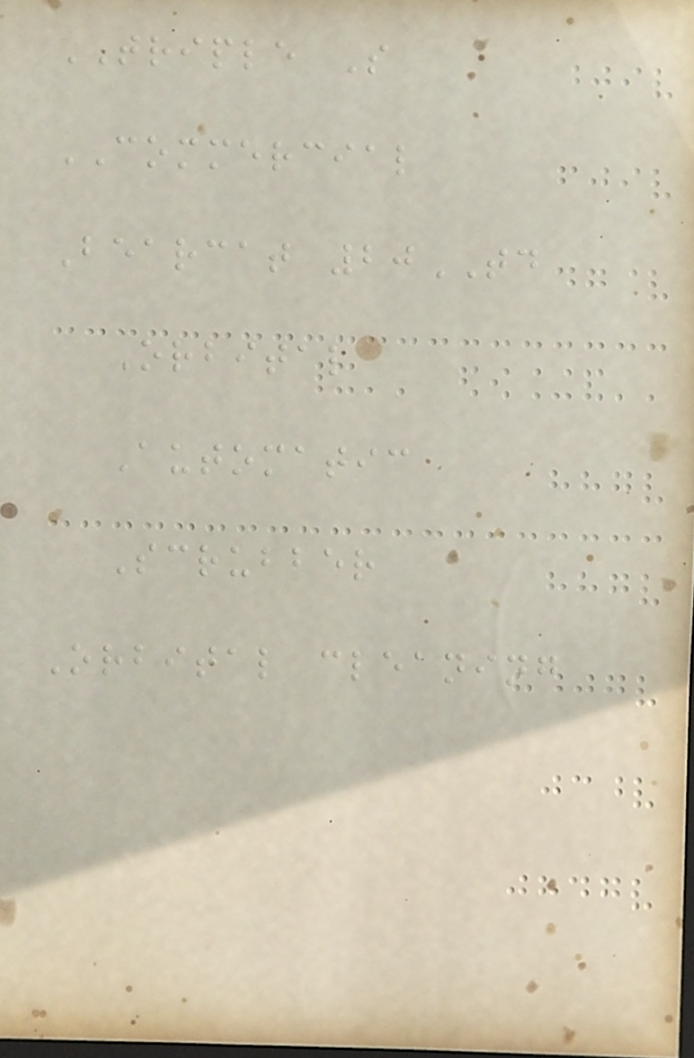TRIPLE S
COMMERCIAL
Bearcat 20TD
Orbital
Automatic
Scrubber
Orbital cleaning
